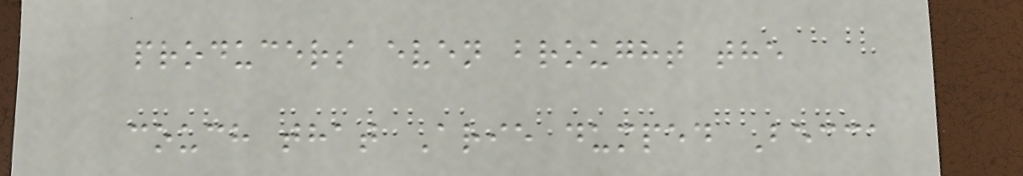producers even brought the
couch that Arie dumped Becca
